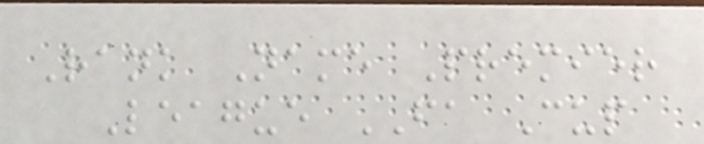Rank Name Premier
League FA Cup
